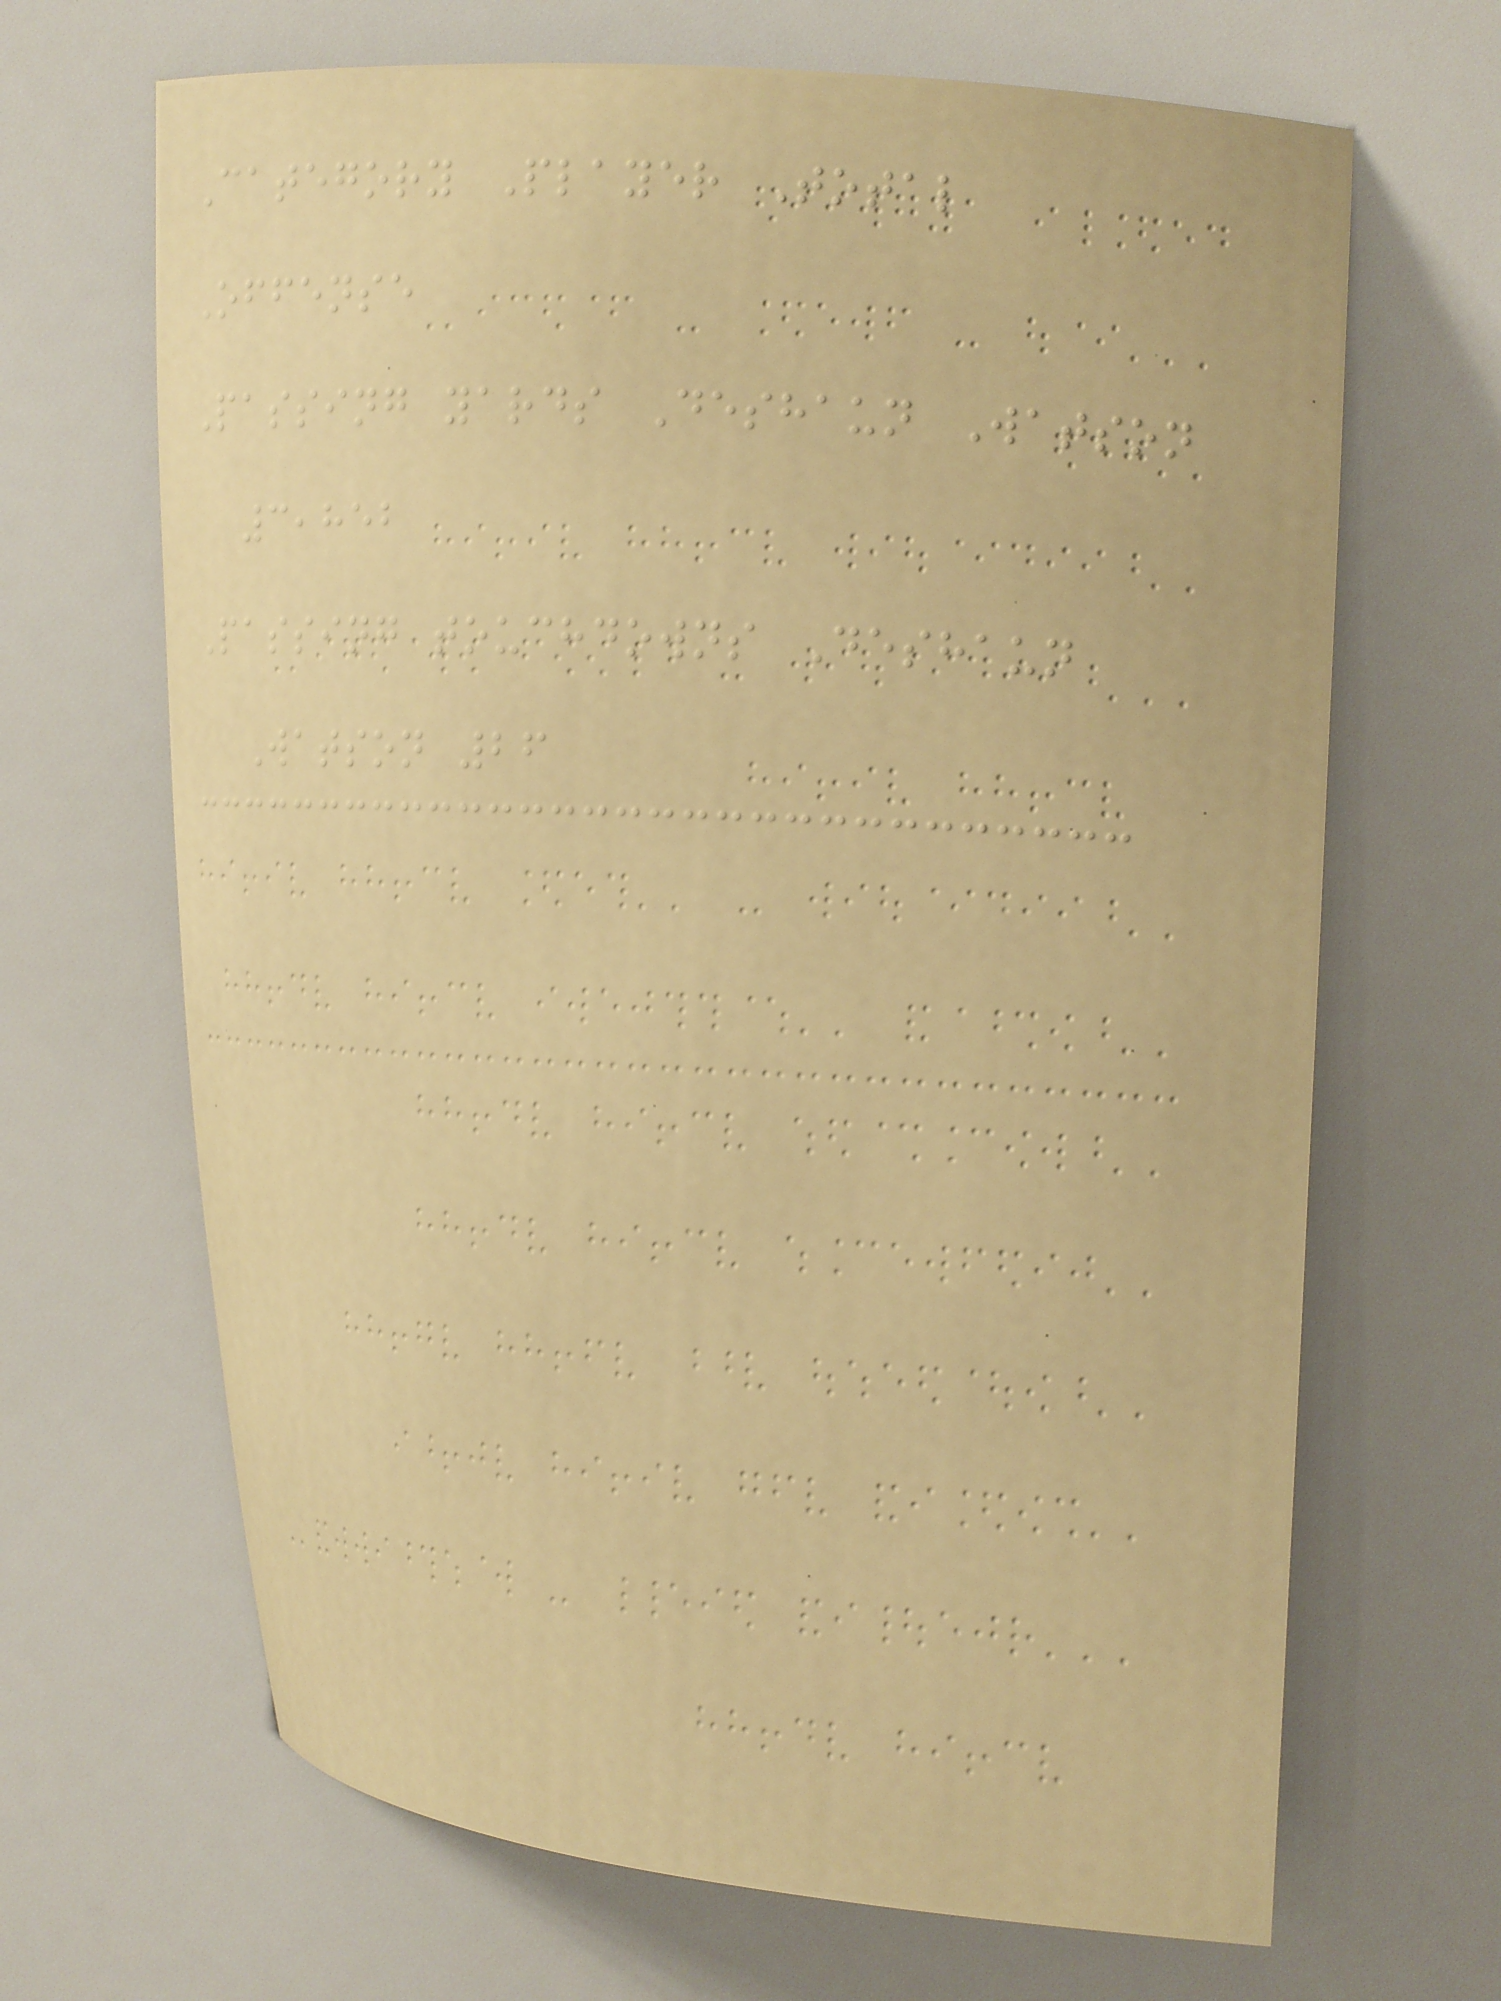Category Player Total
Offense
Passing yards Deshaun Watson
3,852
Passing touchdowns Deshaun
Watson 26
